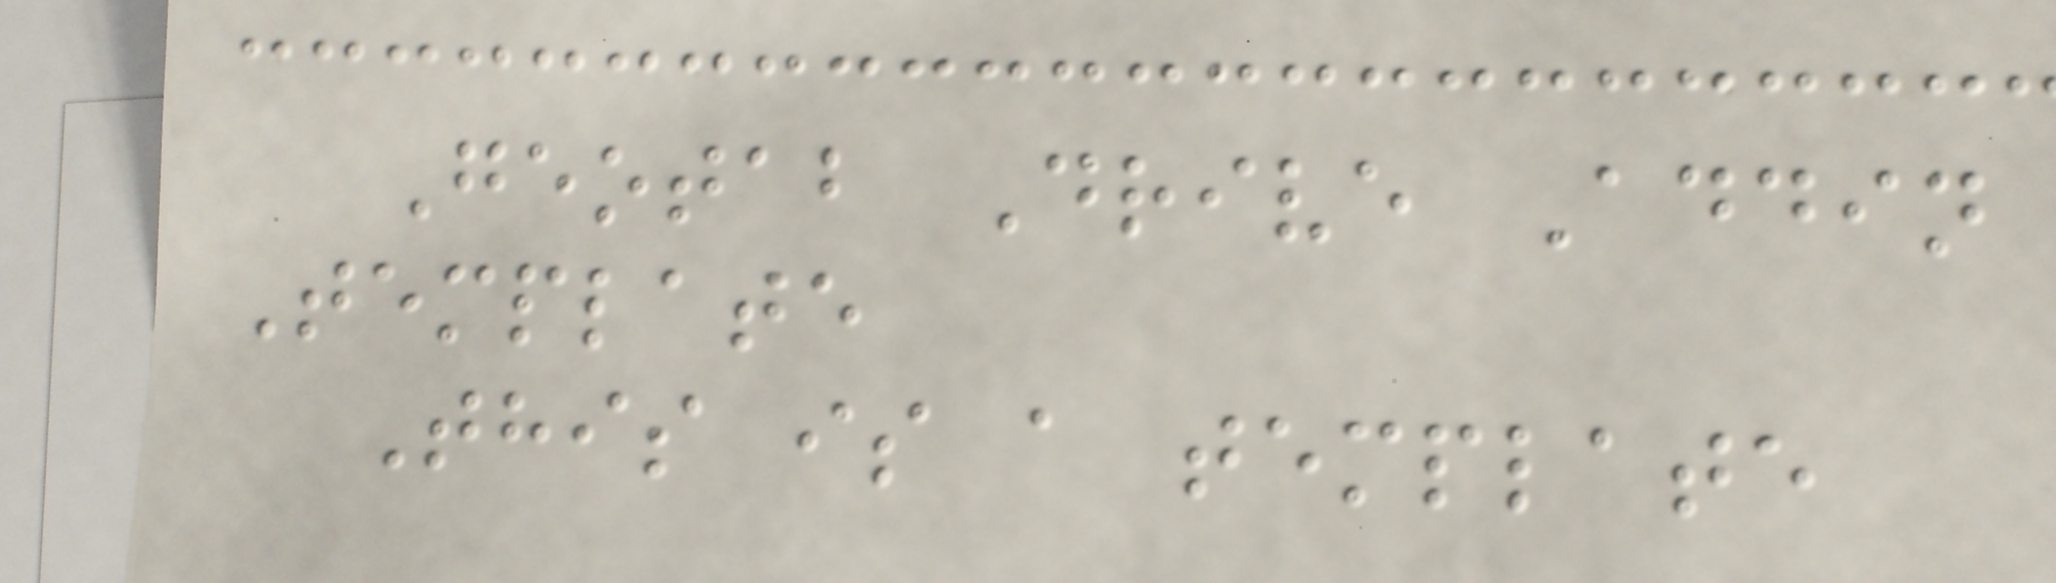Geotab Drive Addin
Template
This is a template
